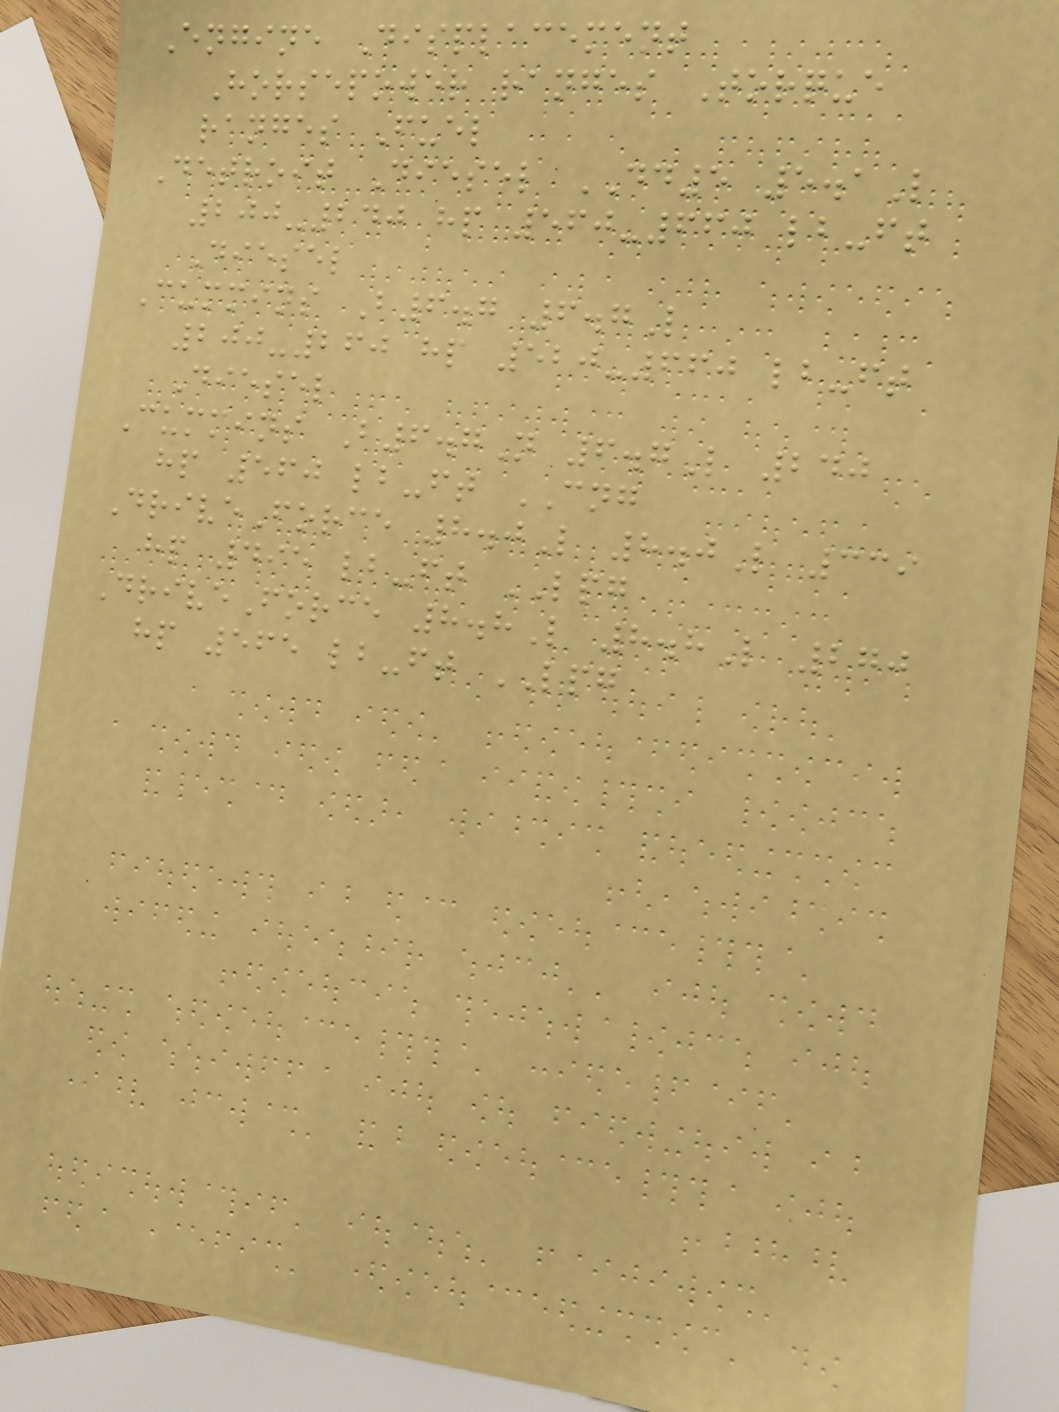Engine Displacement
Horsepower ranges Torque
ranges Fuel
Detroit Diesel DD5 5.1L
200-240 hp 560-660 lb-ft
Diesel
Cummins B6.7 6.7L
200-260 hp 520-660 lb-ft
Diesel
Cummins B6.7N 6.7L 240
hp 560 lb-ft CNG
DriveForce 8.0L 8.0L 339
hp 495 lb-ft LPG
DriveForce 8.8L 8.8L 270
hp 565 lb-ft LPG
